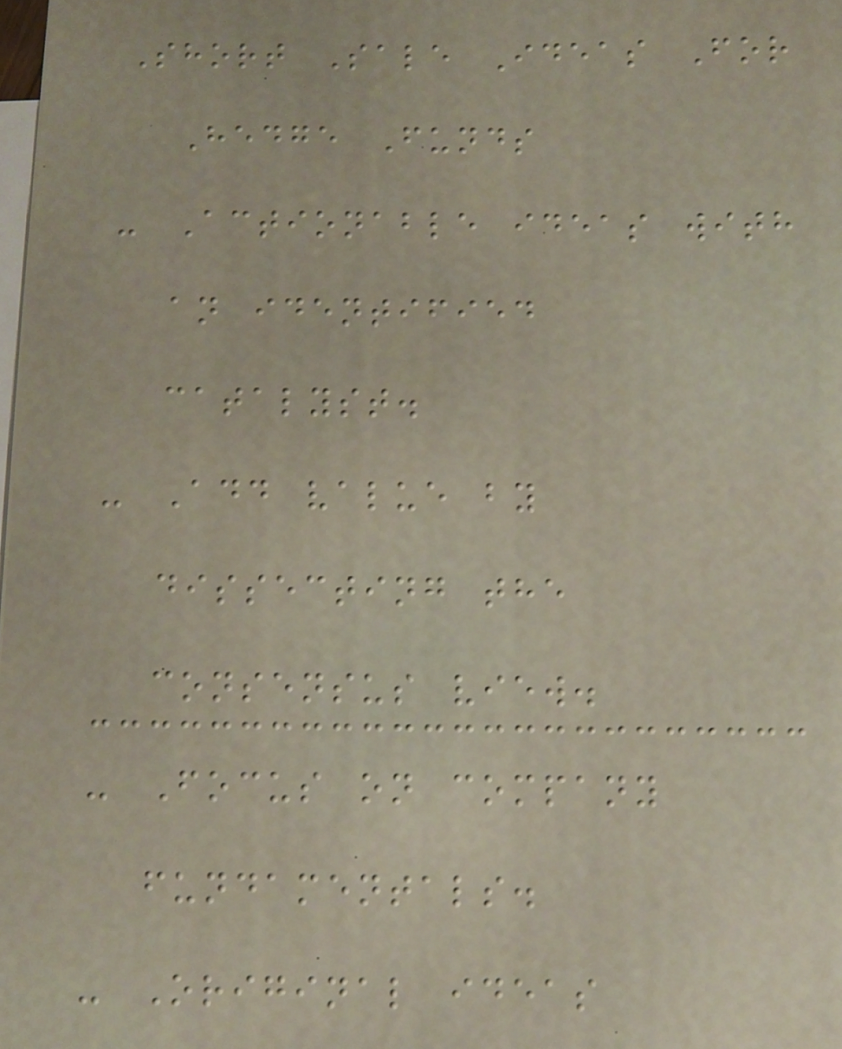Short Sale Ideas For
Hedge Funds
- Actionable ideas with
an identified
catalyst.
- Add value by
dissecting the
consensus view.
- Focus on company
fundamentals.
- Original ideas
